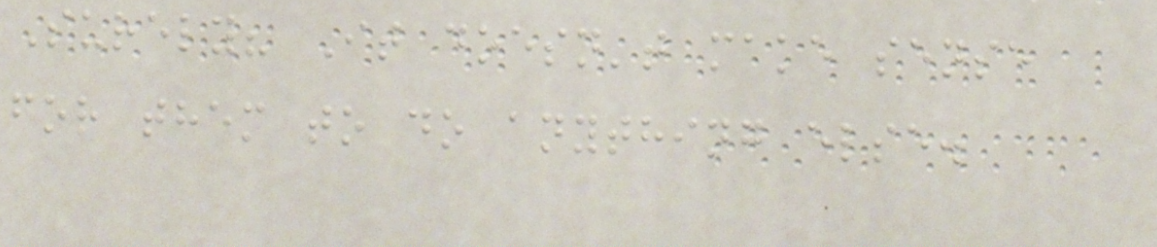Surely? It doesn't make sense
for them to do anything else.
